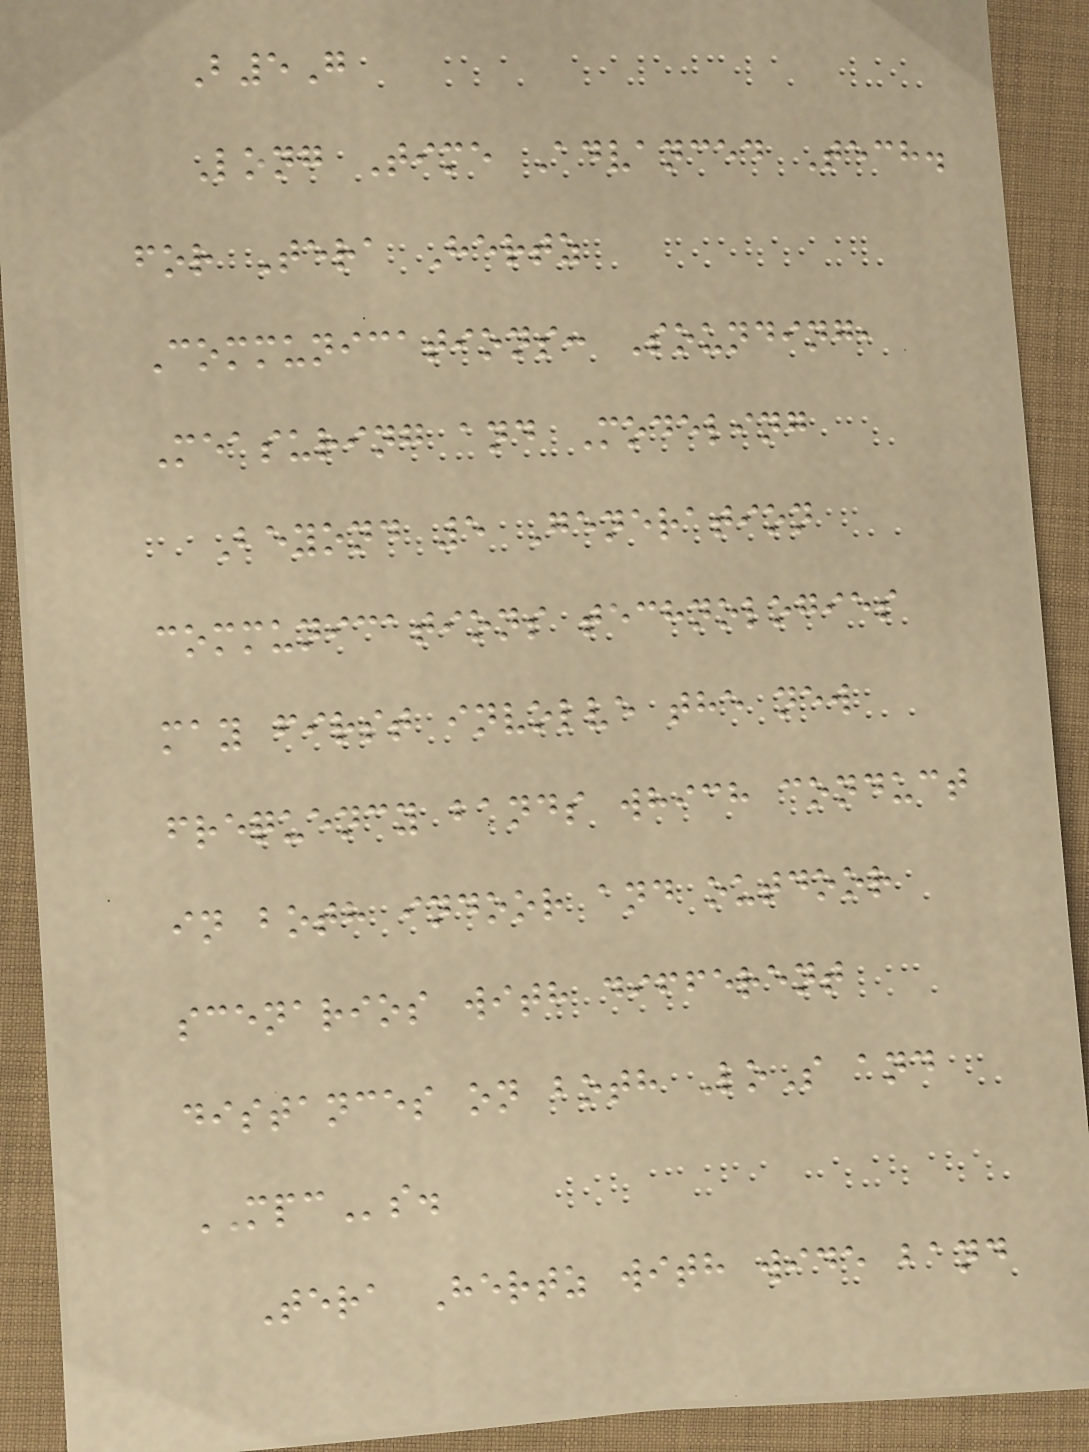B5G
Long Time Advanced Tech.
for Tera Hertz
Communications: Sounding,
Measuring and Modeling
Beyond 5 Generation
communications technologies
may first involve the new
frequency bands which conduct
in both indoor and outdoor
scenarios with different
distances on both LoS and
MPCs.
Tera Hertz with wide band
